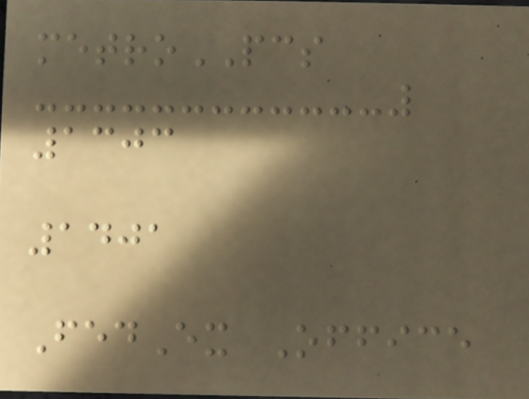metroPCS
1303
1401
FedEx Office
